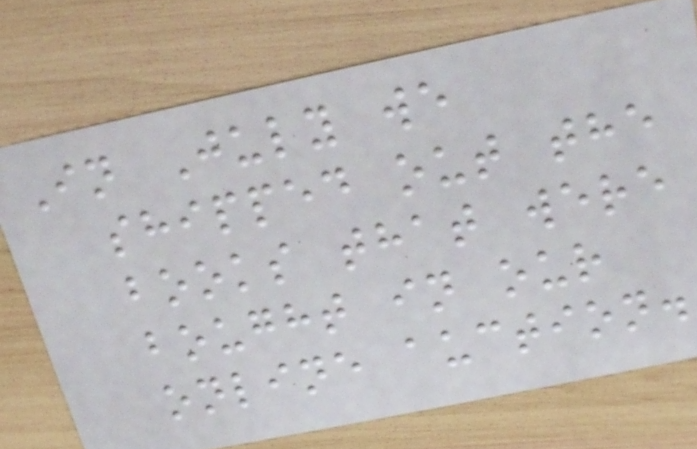In July we
shipped out the
books that were
bought in our
online auction.
